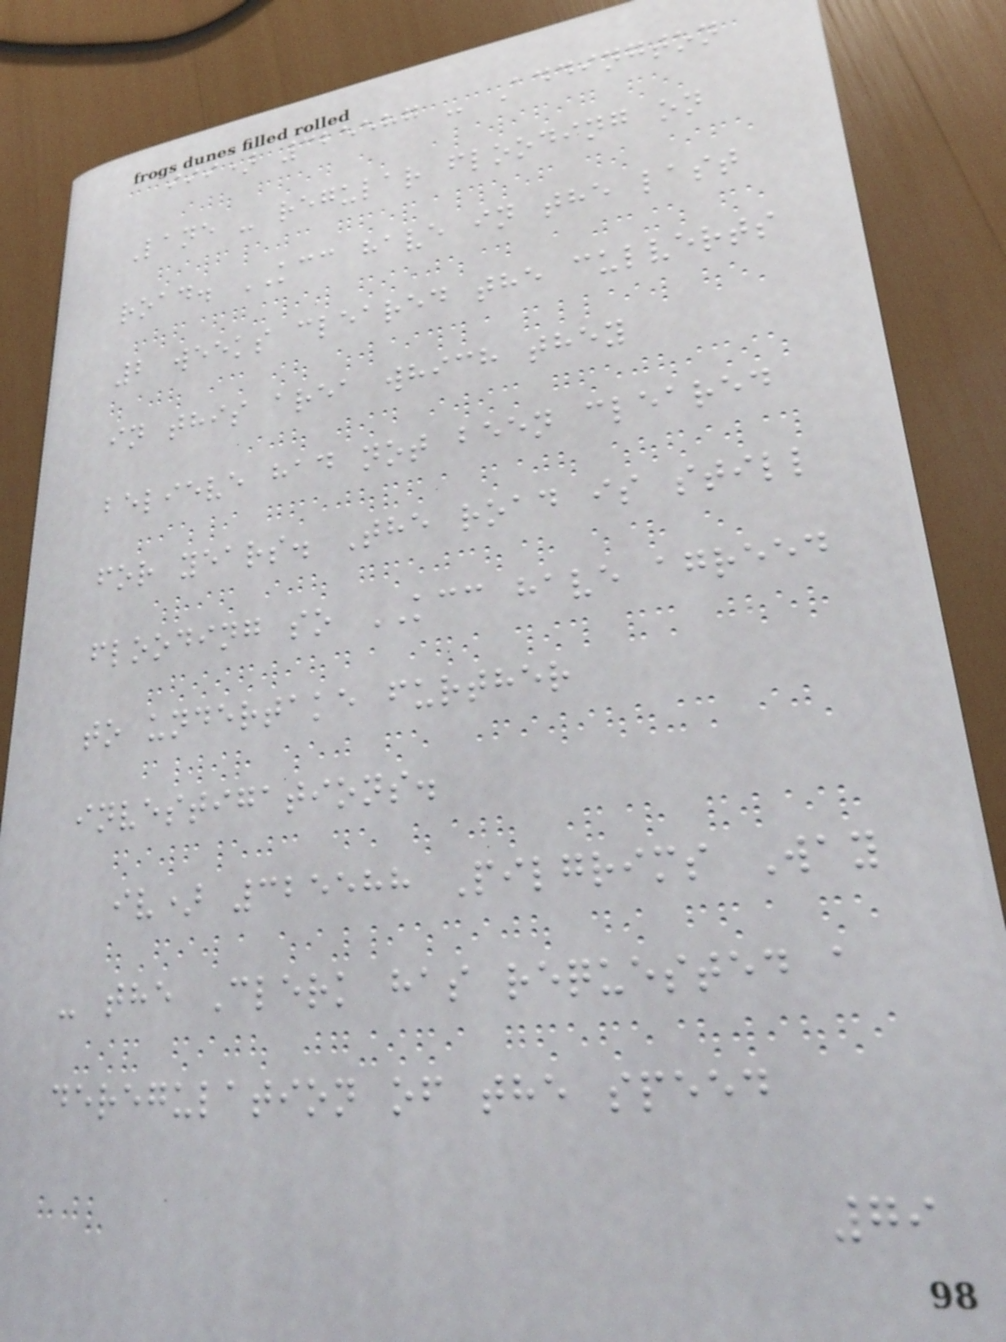iii) 325587 - Addington
Lane - regular flooding on
road. KCC have in the last
2 weeks cleared the culverts
in this area which they
believe had not been cleared
for years. The road is still
flooding so KCC have agreed
to undertake further
investigations.
iv) 325588 Pilgrims Way
- the Clerk has requested a
deregulation of the speed
79
